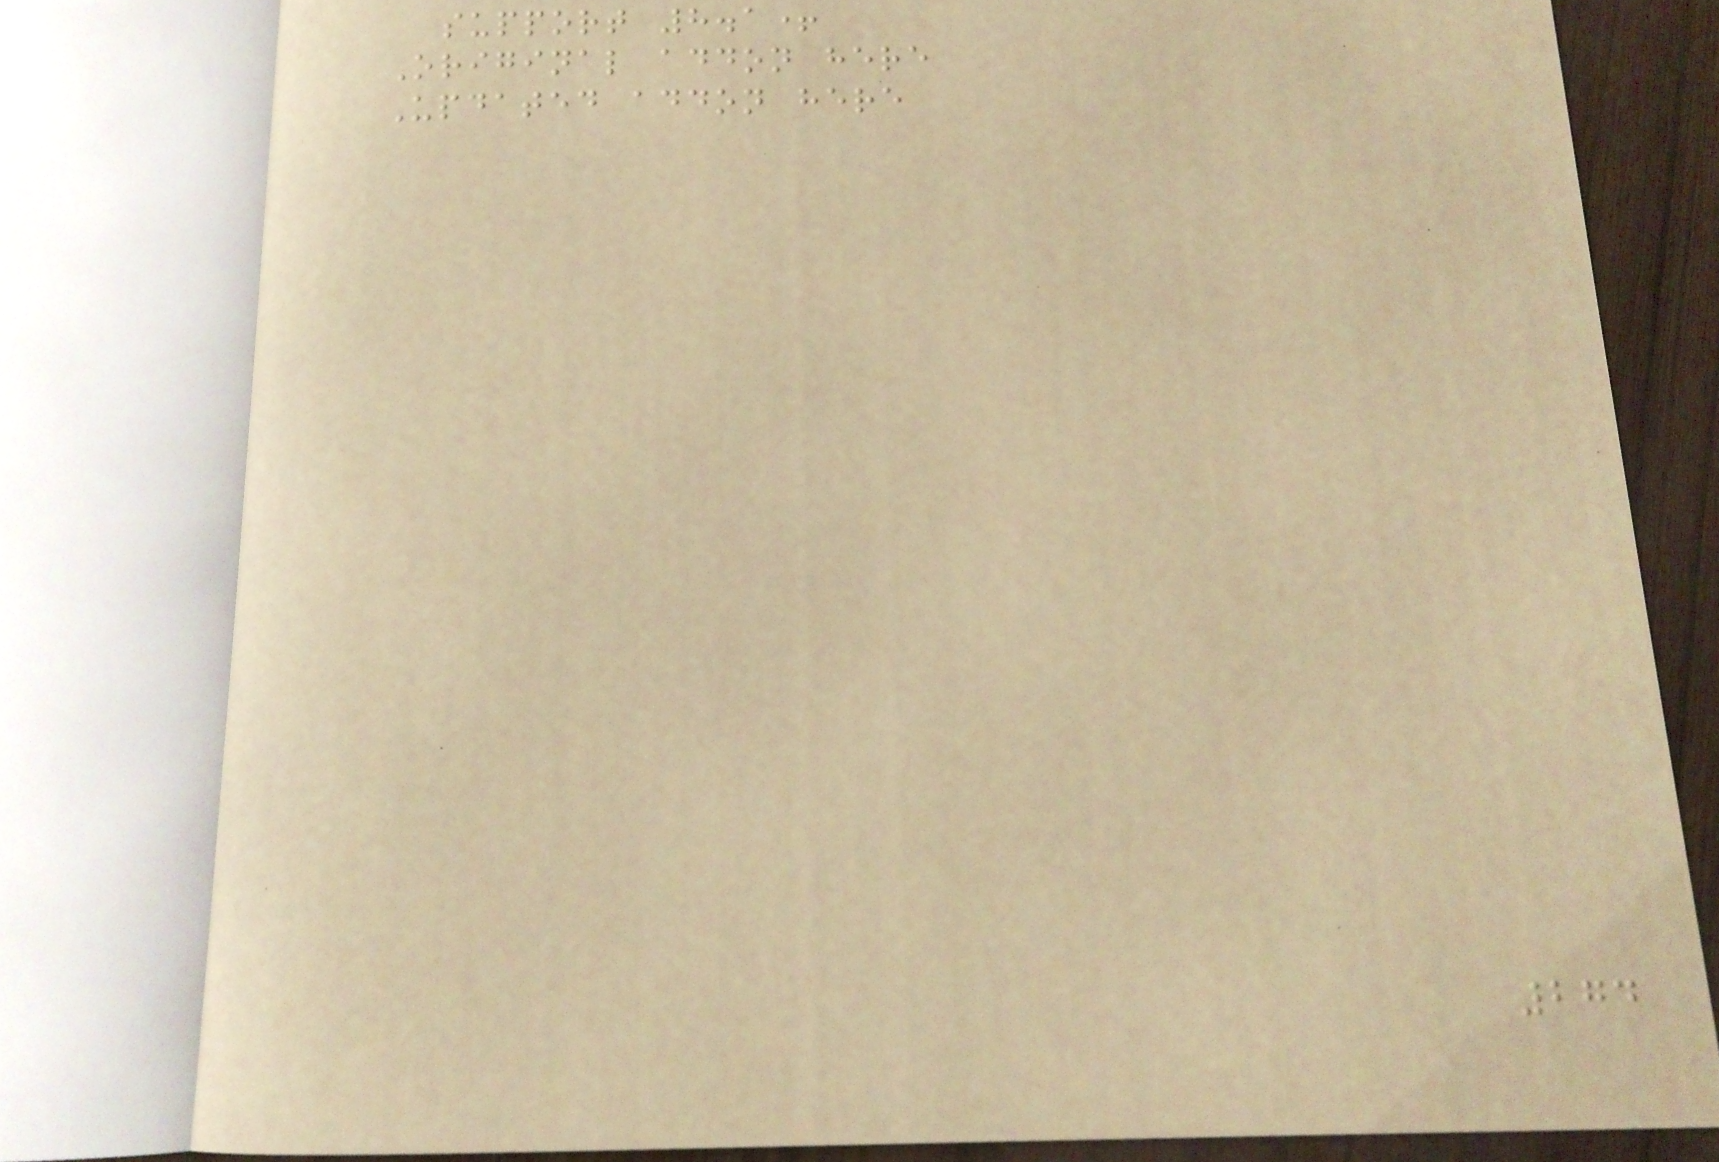support 8.1+
Original addon here
Updated addon here
274
